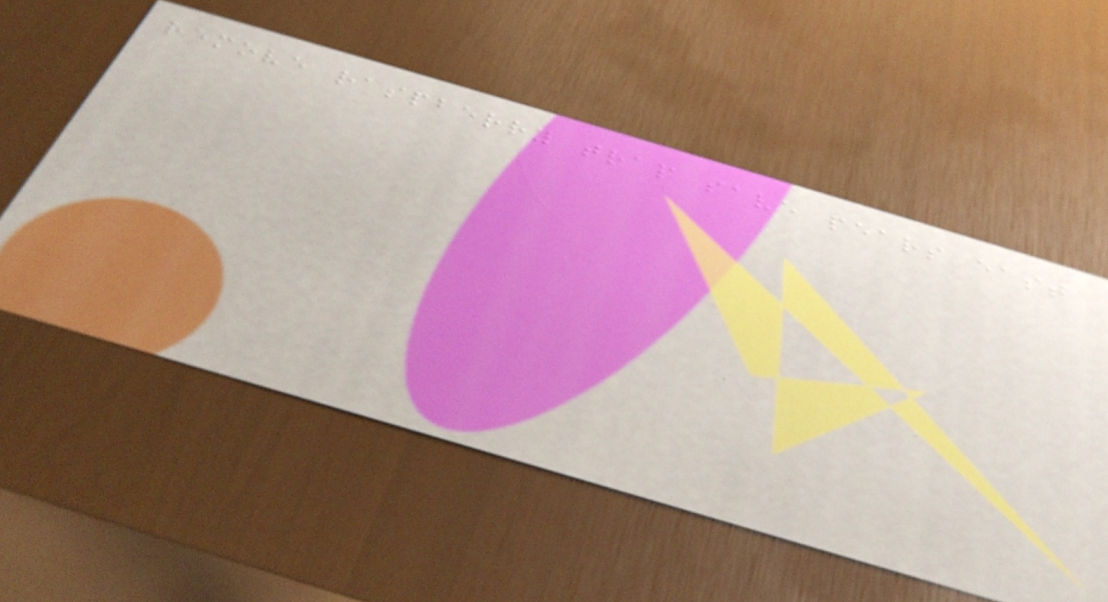remove raspberry trap save pears east
